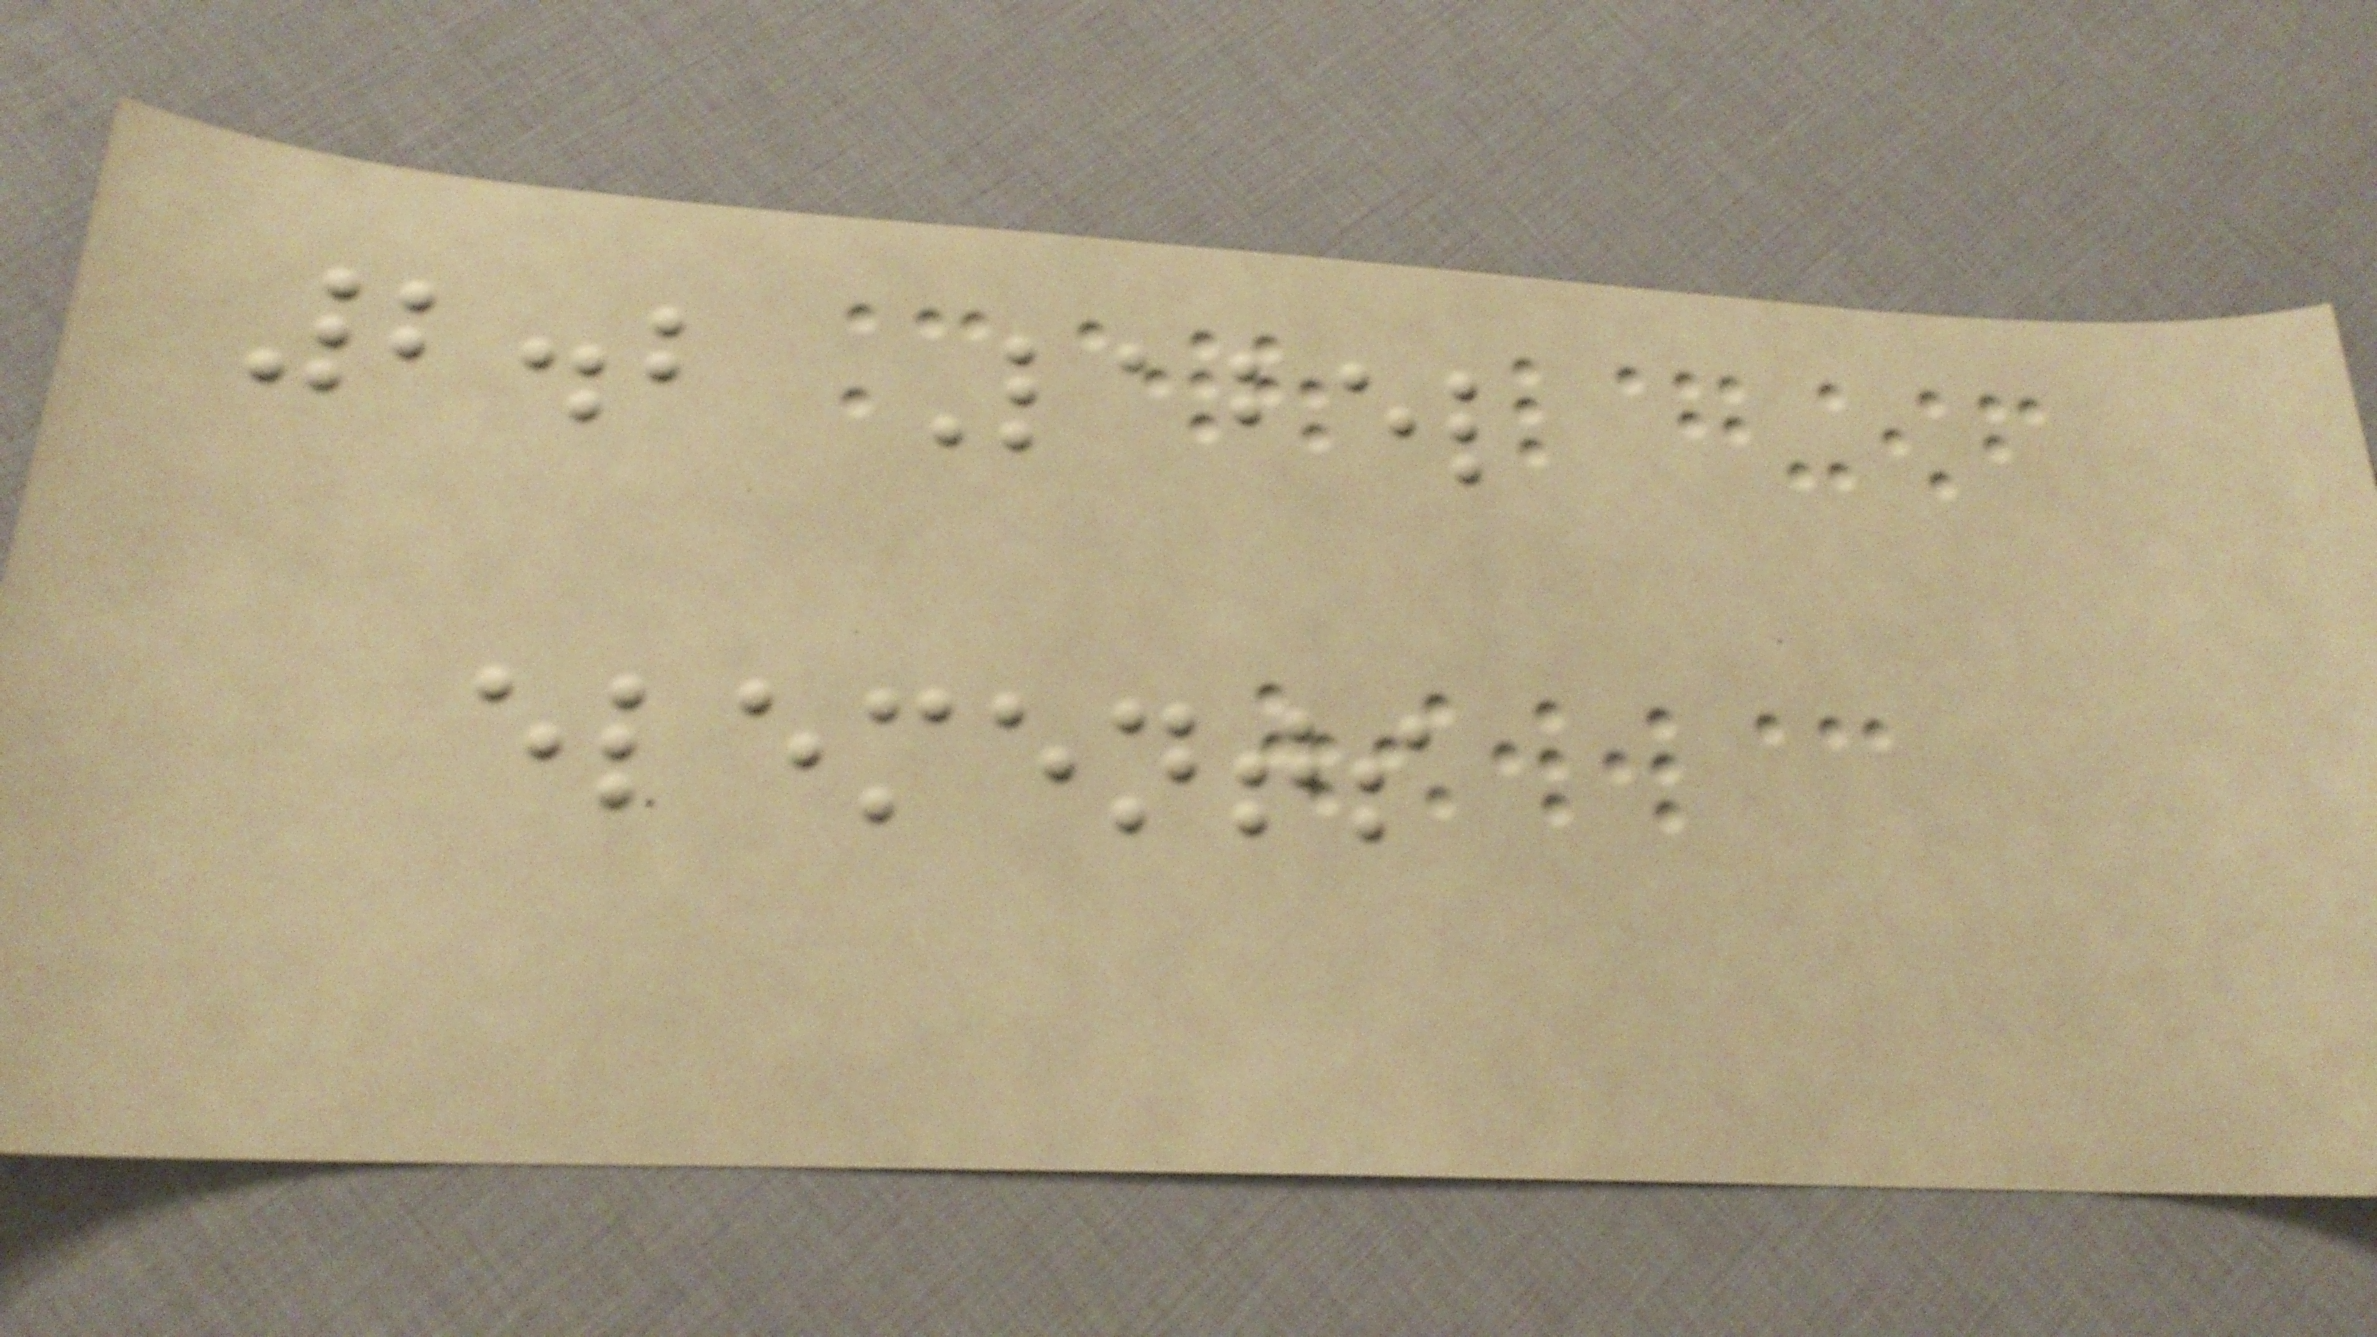2.2 Label
elements
